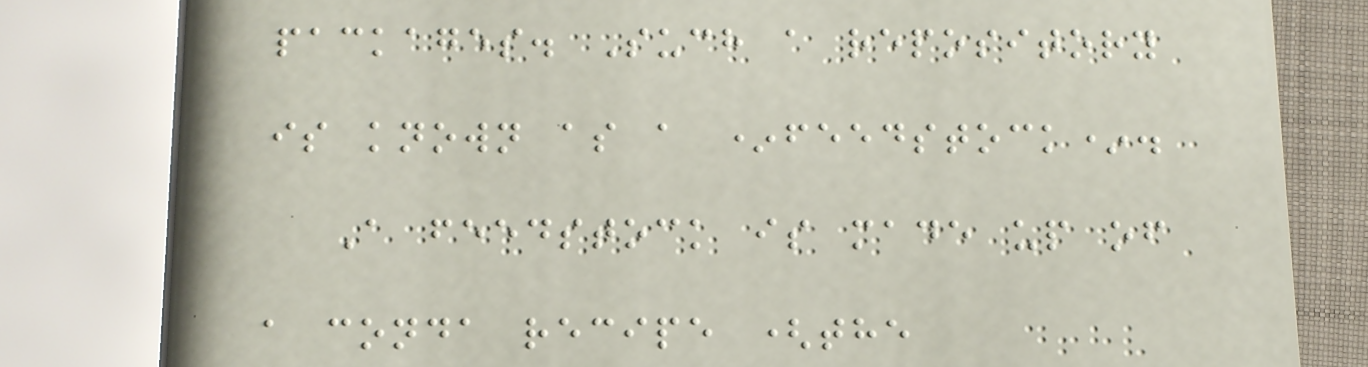packages. Such a repository
is known as a *feedstock*.
A feedstock is made up of
a conda recipe (the
